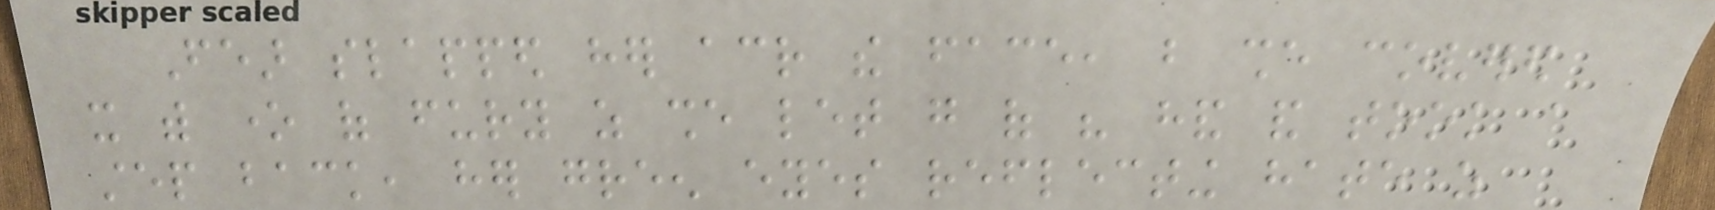Fear slapped her across the face, but she covered
it with one of fury as she let go of his hand and took a
step back, her green eyes reflecting hate as
